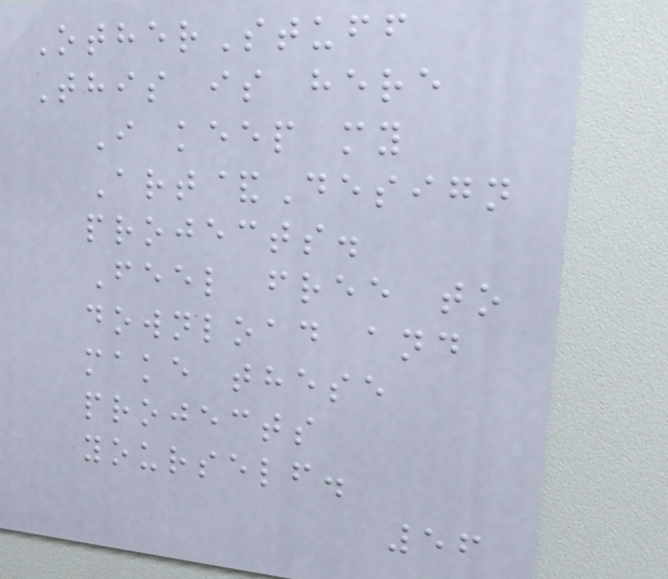OtherStuff
This is here
I keep my
Art&Design
projects.
Feel free to
download and
make these
projects
yourself.
56
